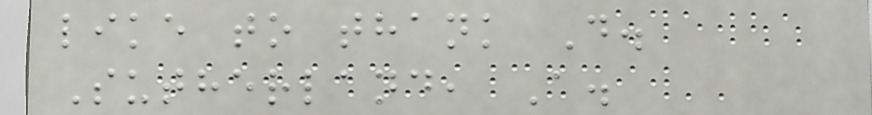like to thank D.
Sutherland, A.
